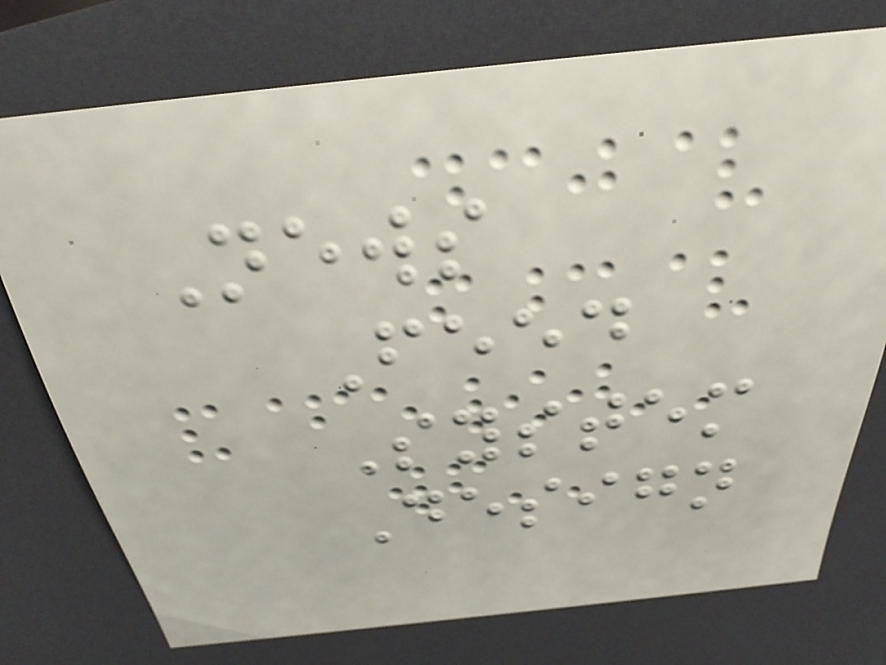News
Feed
System
Design
